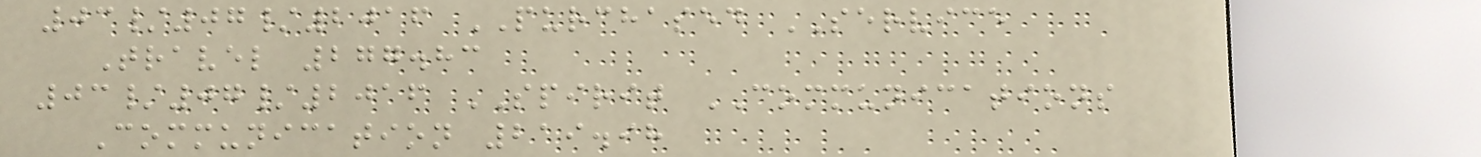03/07/2016 PURCHASED SERVICE
Travel 277.83
03/07/2016 SPIRIT COMMUNICATIONS
Communication 219.98
